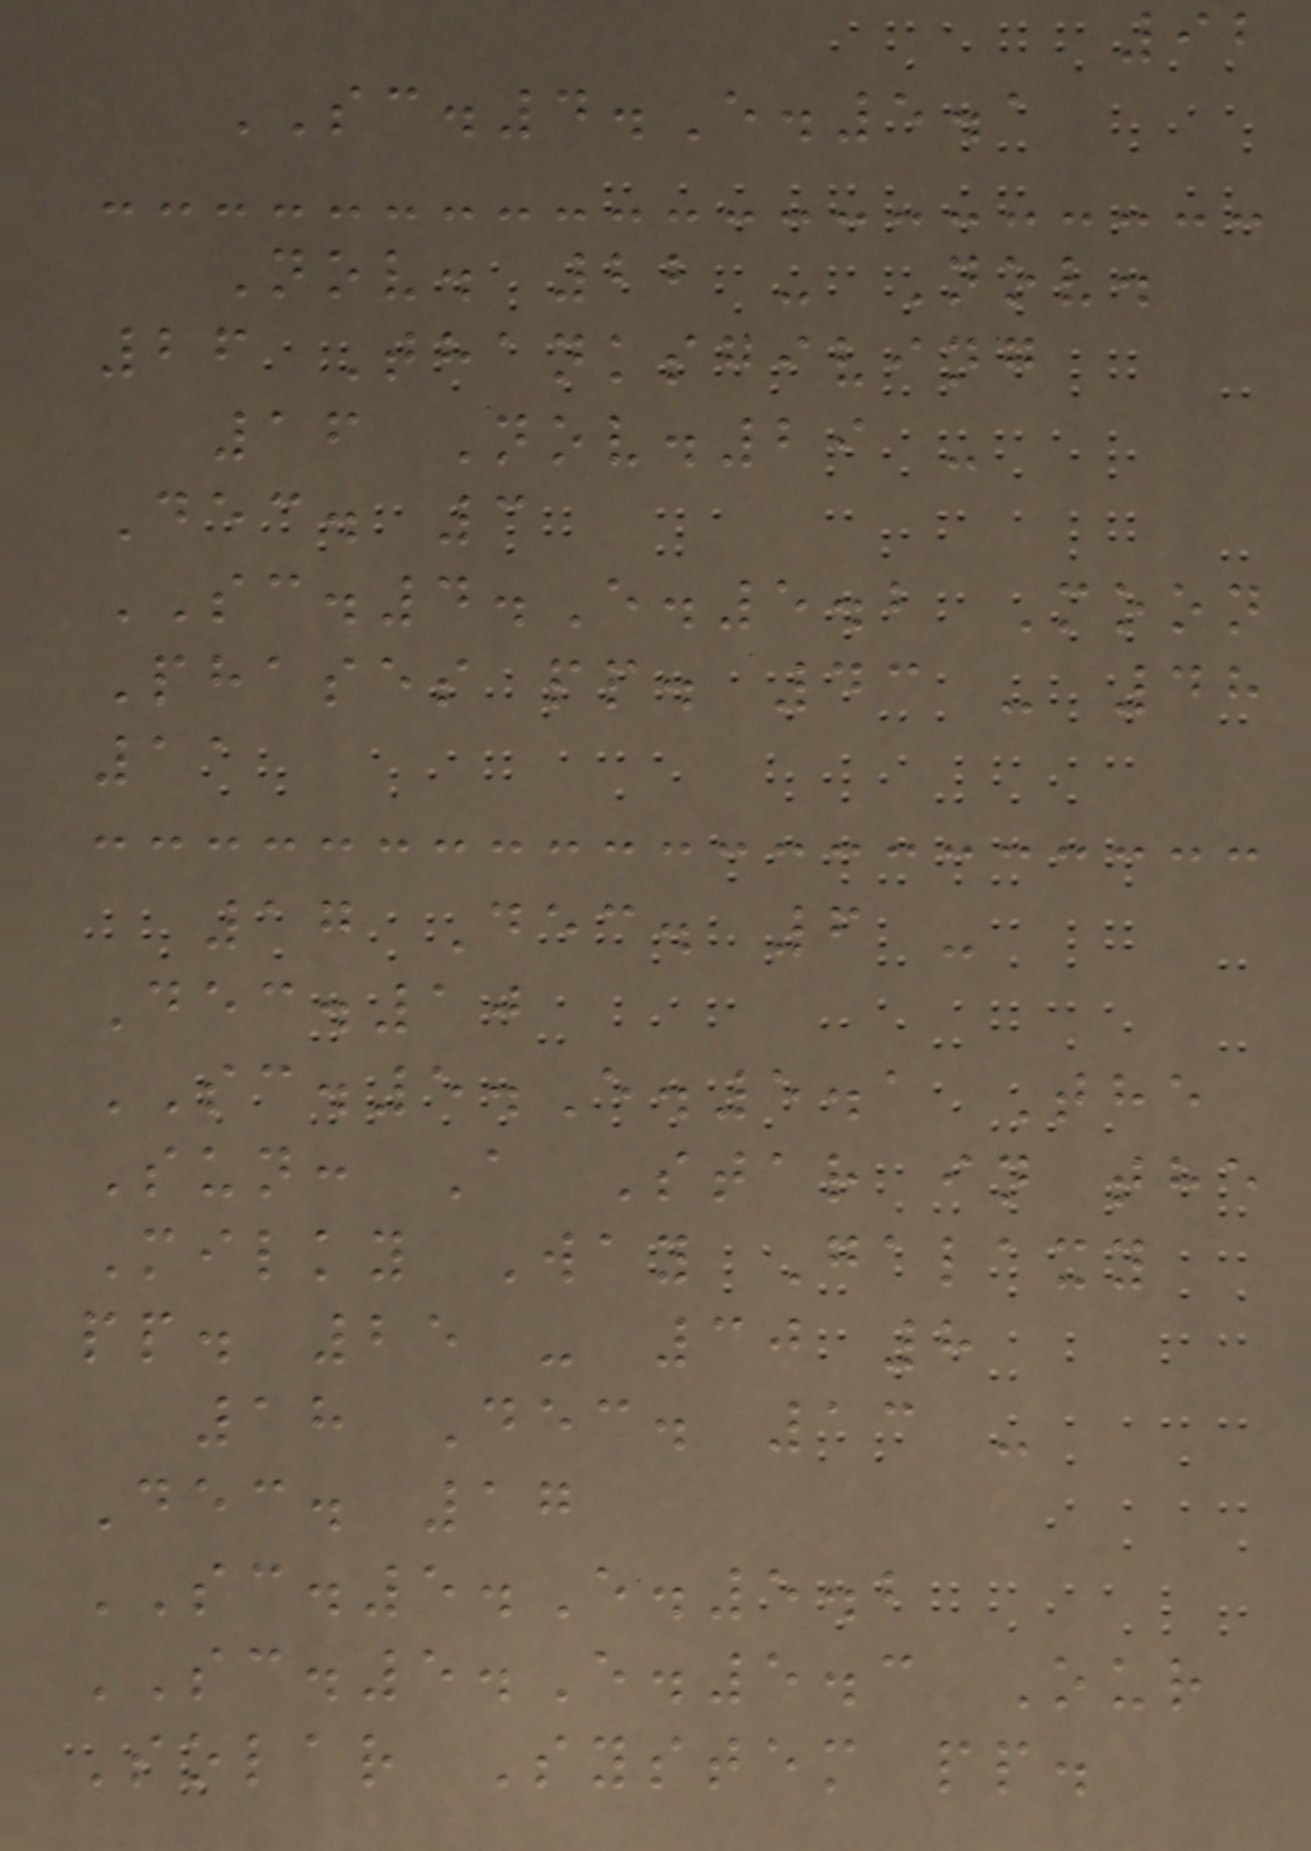92
SC.4.E.5.1
Nov. 22 - Nov.
26 Thanksgiving
16 Nov.29 -
Dec. 3
SC.4.E.5.2 Moon
Phases pp. 43 - 48
11
17 Dec. 6 -
Dec.10
SC.5.E.5.1 The
Sun: A Star in the
Milky Way Galaxy
pp. 25 - 30 8
18 Dec. 13 -
Dec. 17
SC.5.E.5.2
SC.5.E.5.3 Our
Solar System pp.
